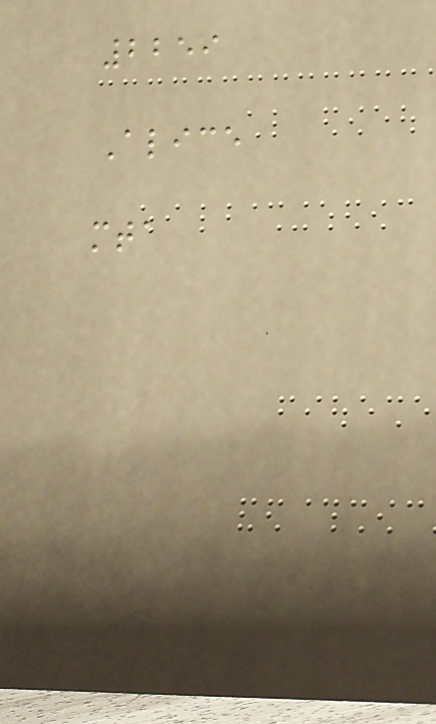2259
Alice
mta
